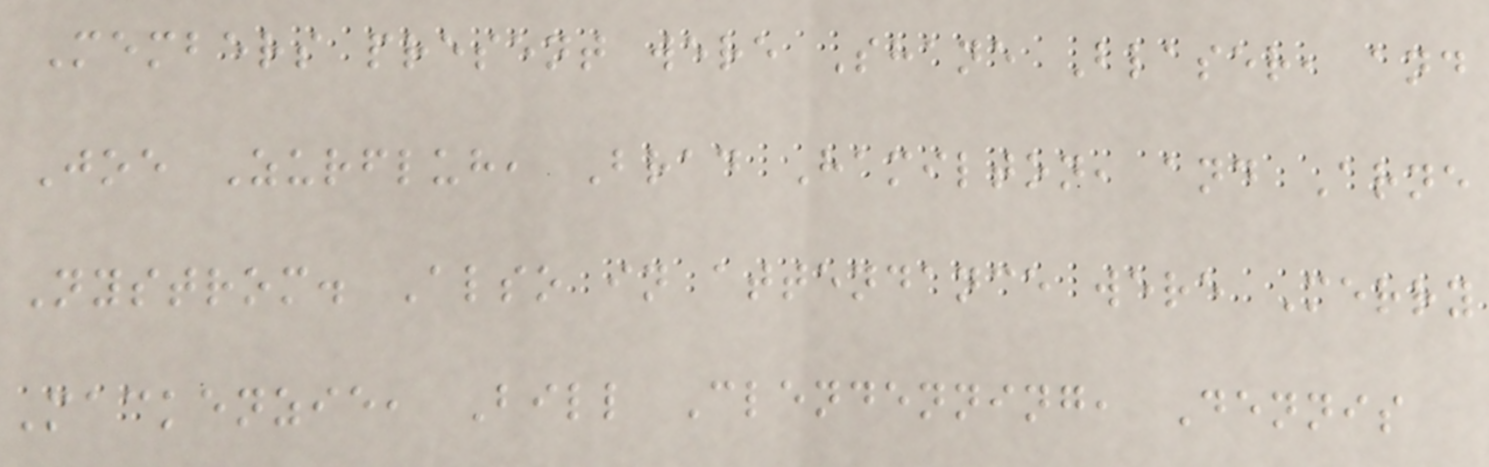Members present were Shane Blaser, and
Joe Zurfluh, Brad Hamilton, and Arne
Nystrom. Also in attendance were Merry
Mackenzie, Bill Clendenning, Dennis
